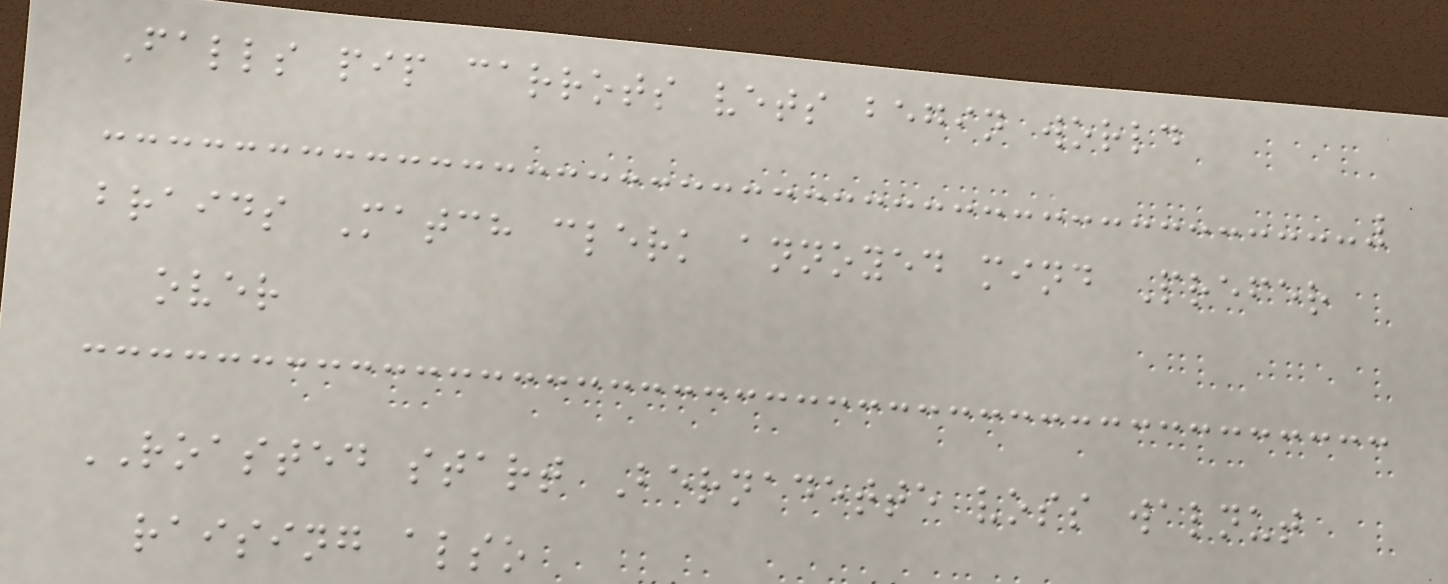Falls pip carrots vets begin world
braids Match clerk annoyed mind Prefer
over
ROASTED start Bernadette voss walnut
raising also
